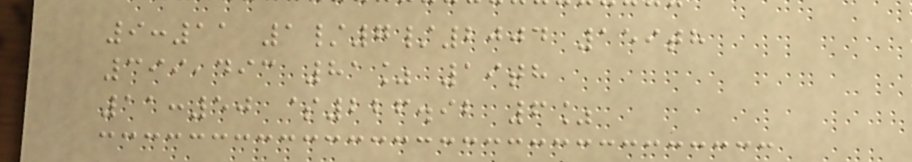9:11 1/7/2004 159th
399,493 81% 19th
11:50 $226.92 6%
